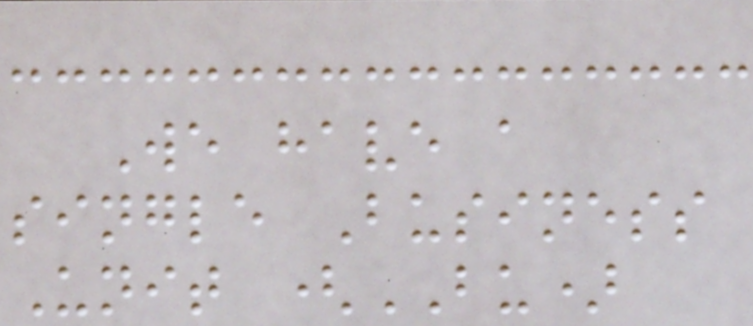We have a
single Business
Unit (BU)
